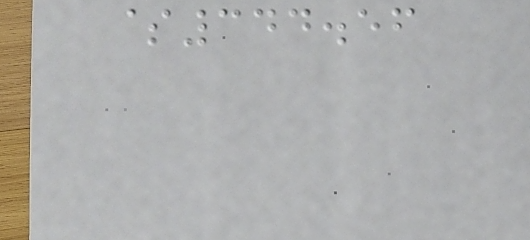$344.56
